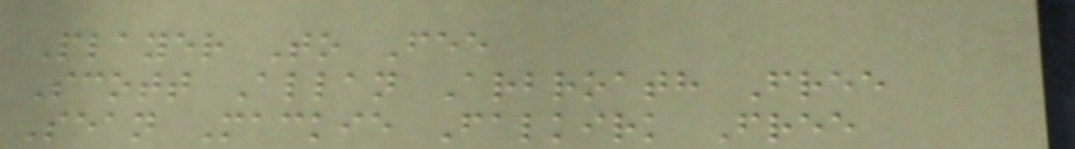Player To Fee
Scott Allan Arbroath Free
Sean Mackie Falkirk Free
